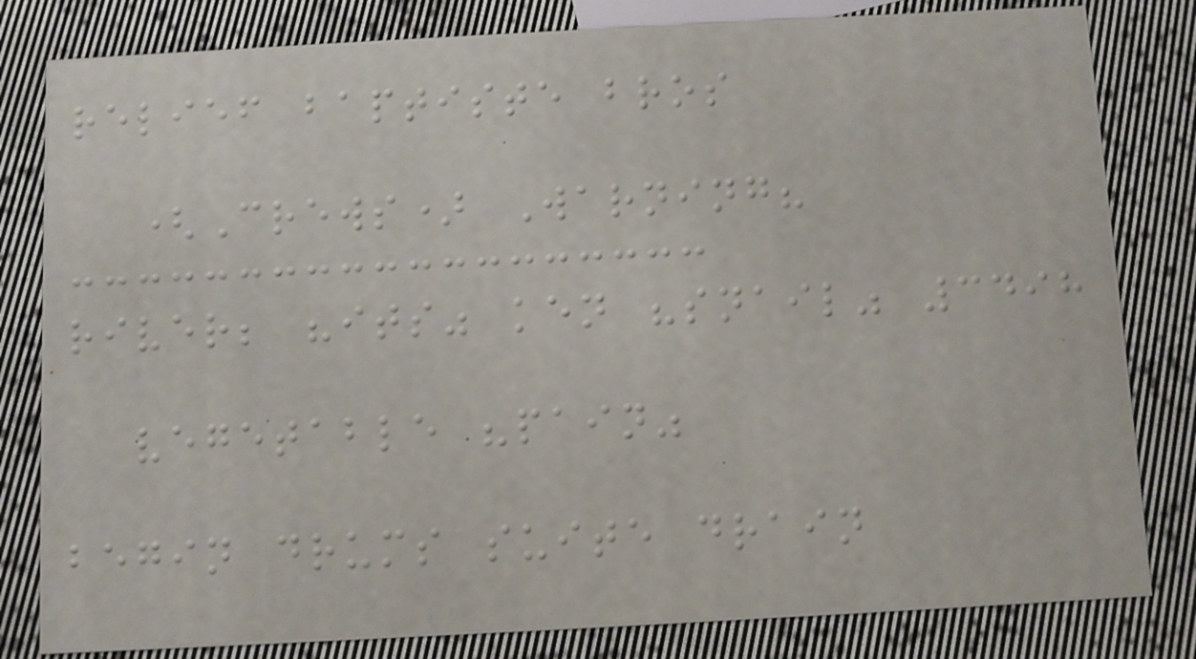relief baptiste bros
(Crews) Warning?
river; "its" ken "snail" 3498
vegetable "pain"
begin drums suite drain
